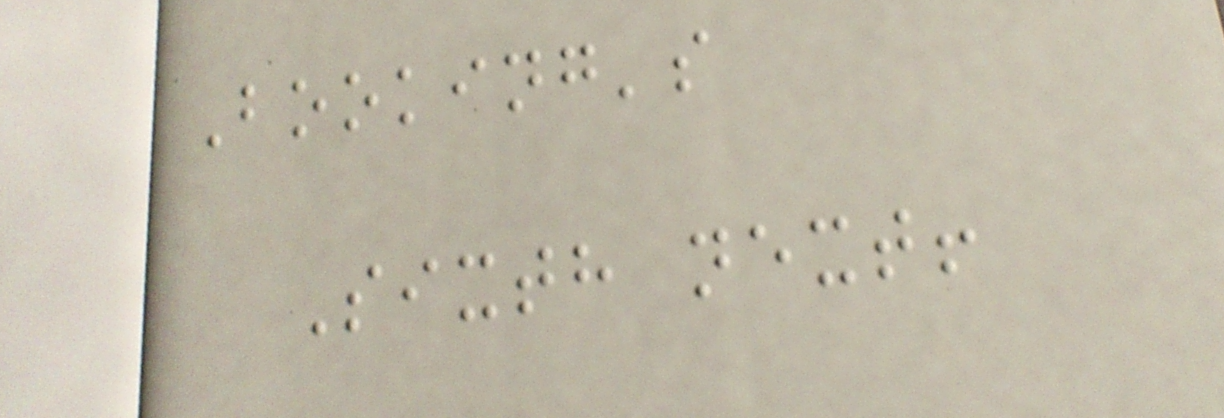Booking's
Sixth next!
